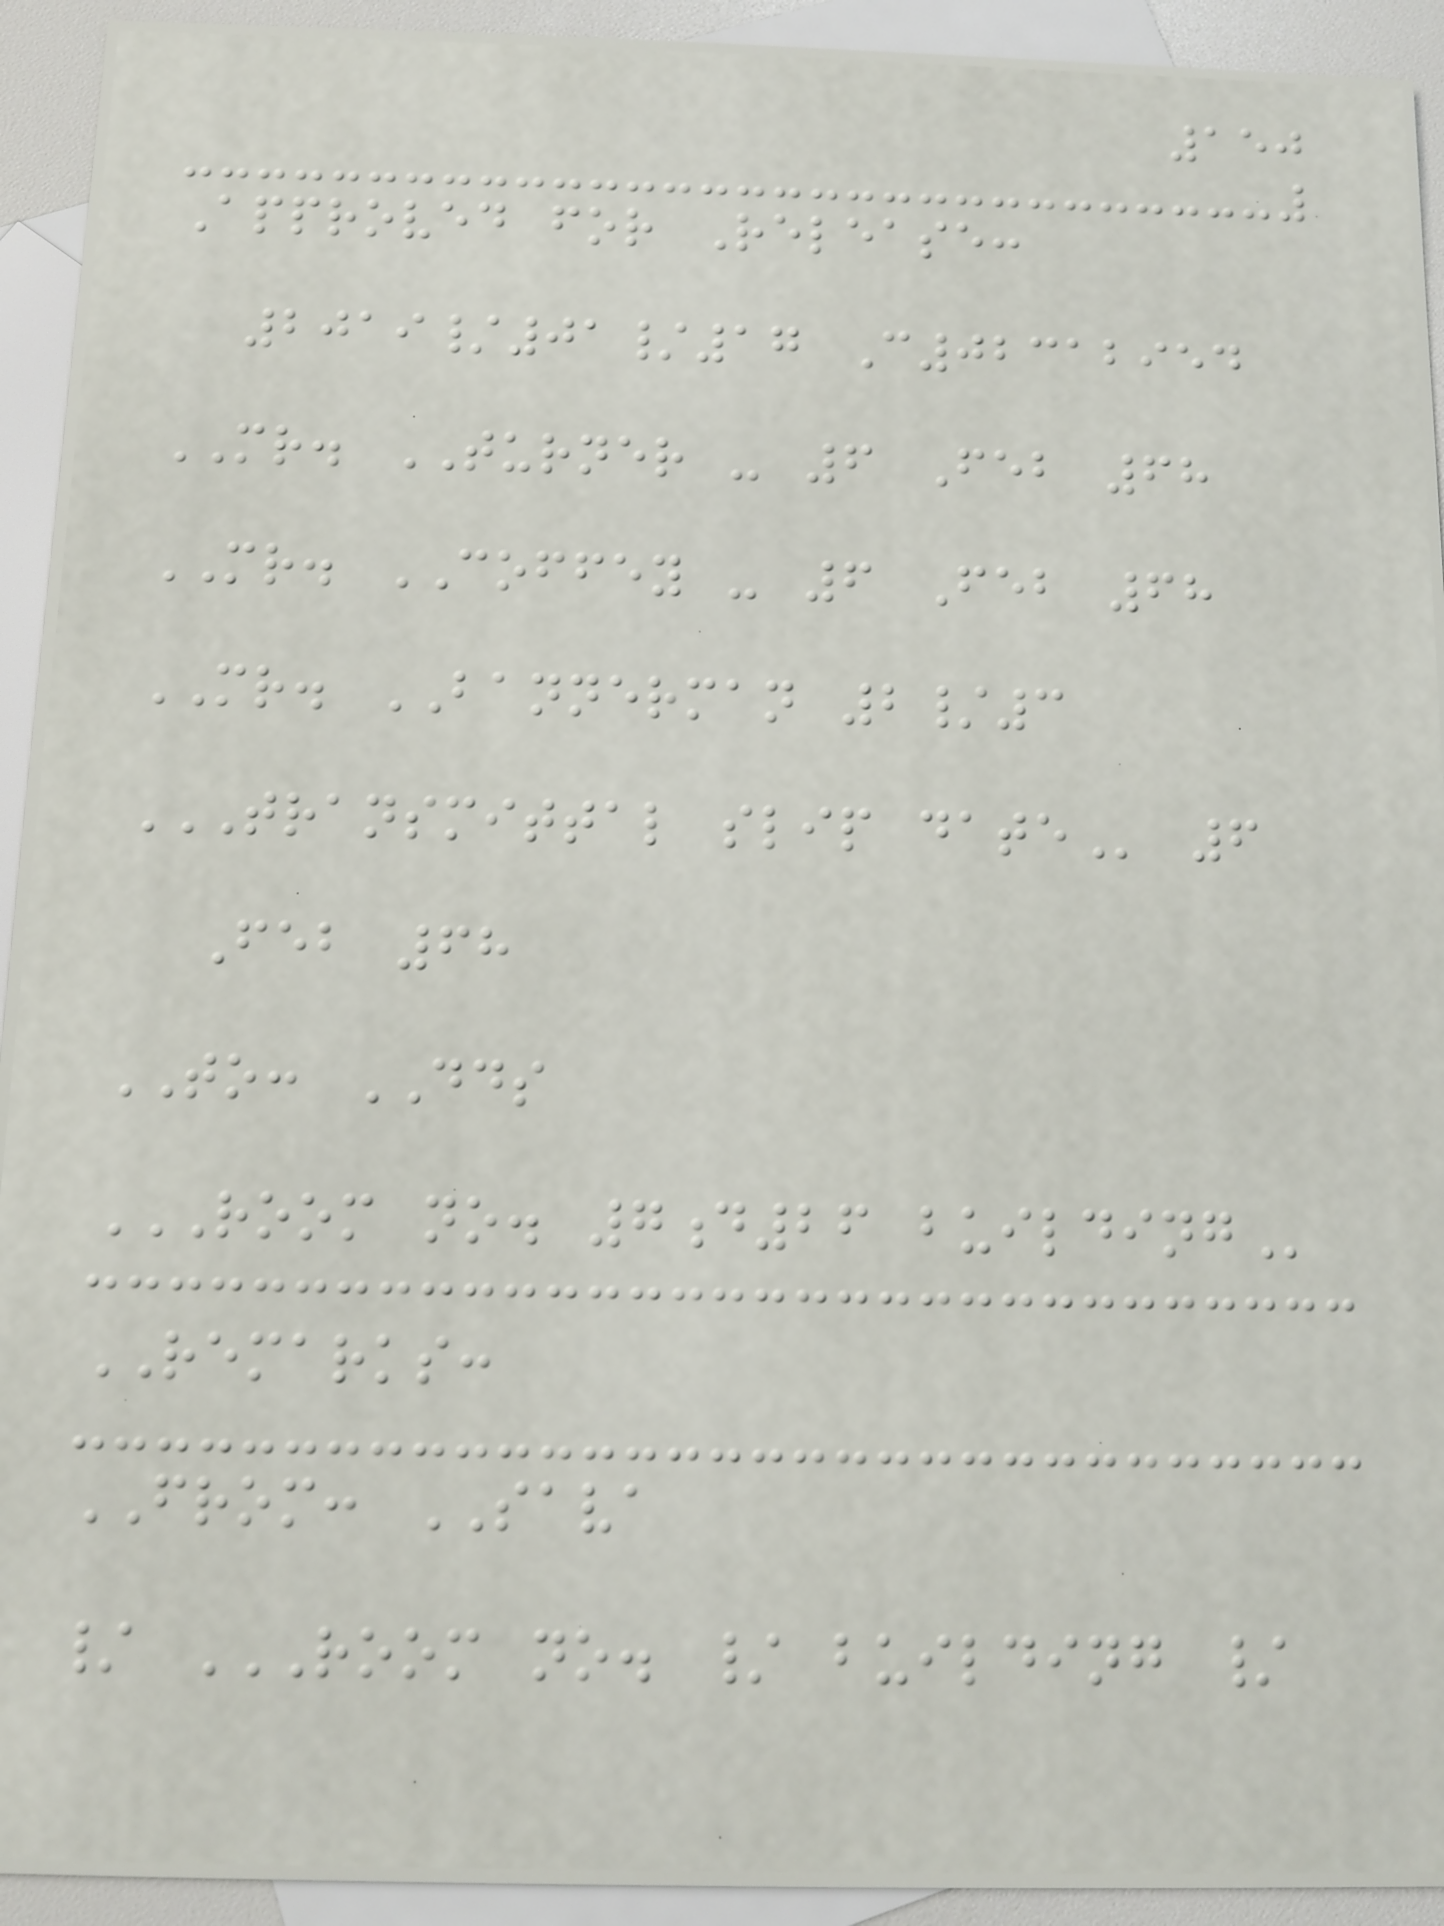150
Approved for Release:
2019/01/17 C02312954
MR. TURNER - 6 Feb 68
MR. COFFEY - 6 Feb 68
MR. BANNERMAN 2/3
TRANSMITTAL SLIP DATE 6
Feb 68
TO: DDS
ROOM NO. 7D26 BUILDING
REMARKS:
FROM: SAVA
/ ROOM NO. / BUILDING /
